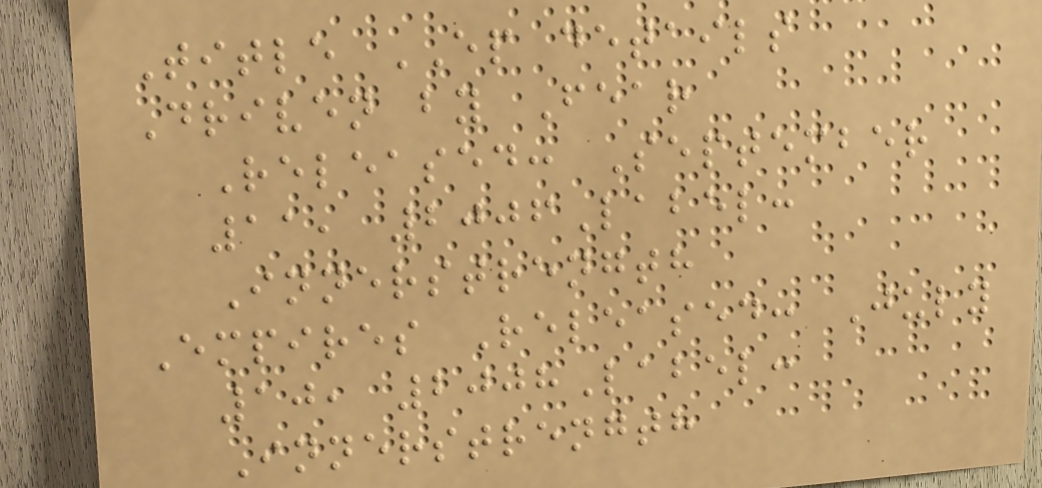Title EP details
Driven by Fear
Released: September
11, 2006Label:
Innerstrength
Empires Released: July
10, 2008Label:
Innerstrength
